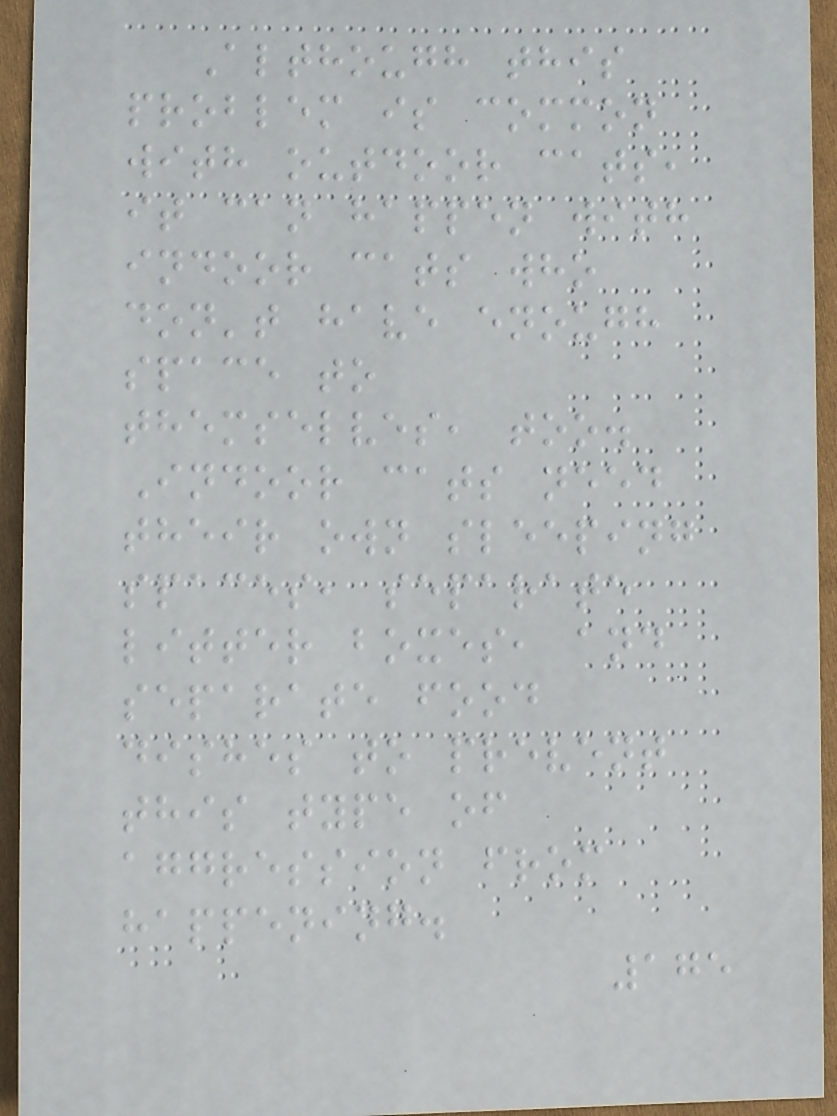Although this
problem is common
with outdoor cats,
it can happen with
indoor cats who
don't have enough
space to
themselves, too.
Indoor cats need
their own sleeping
spaces, separate
litter boxes, and
separate food
dishes to prevent
this type of
aggression from
happening.
175
